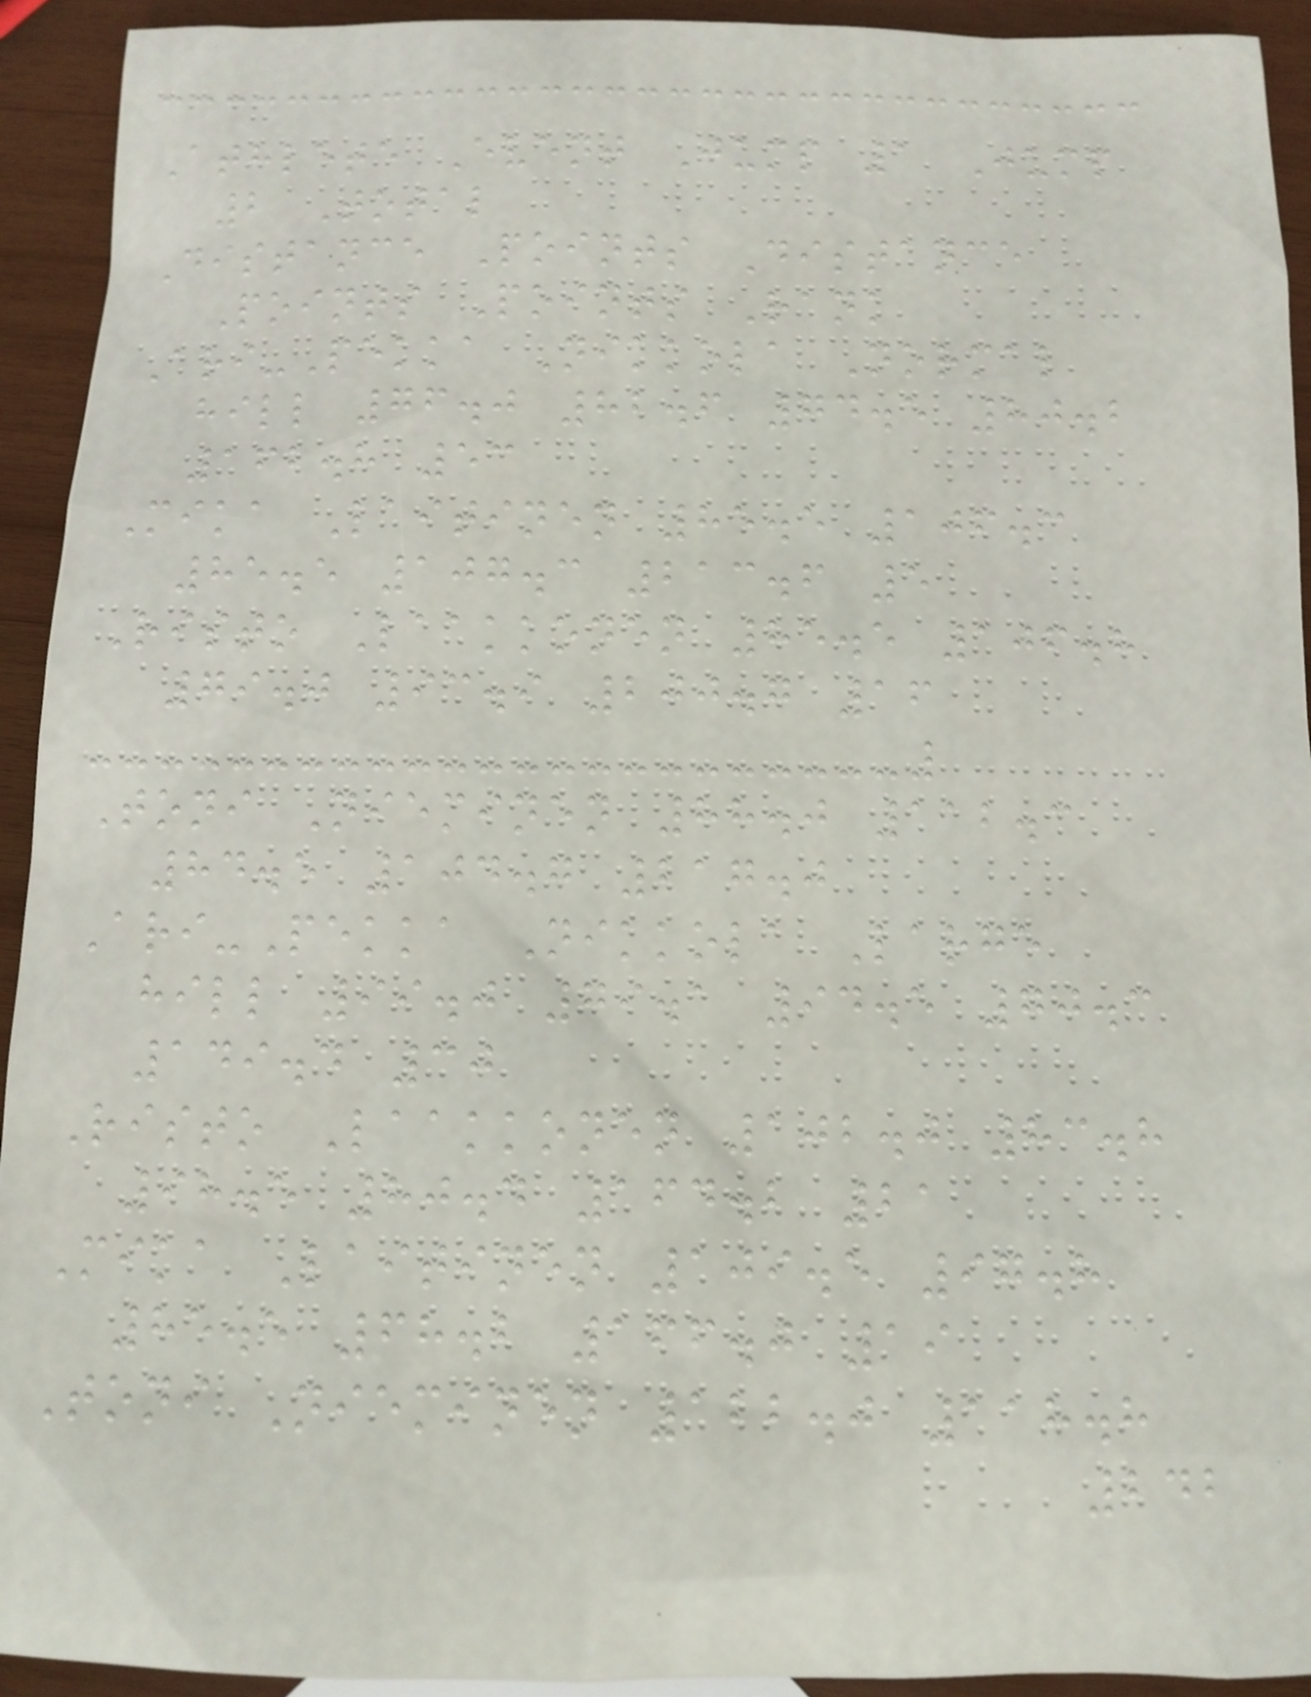Athlete Event Jump 1 Jump
2 Total
Distance Points Distance
Points Points Rank
Ari-Pekka Nikkola Normal
hill 76.0 82.6 74.5 80.2
162.8 53
Mika Laitinen 85.5 106.3
85.5 107.3 213.6 5
Risto Laakkonen 85.5 106.8
79.0 93.9 200.7 16
Toni Nieminen 88.0 112.3
84.5 104.7 217.0
Ari-Pekka Nikkola Large
hill 99.0 79.1 94.5 70.3
149.4 30
Risto Laakkonen 102.0 83.8
98.5 80.4 164.2 21
Mika Laitinen 109.5 97.8
85.5 68.2 166.0 19
Toni Nieminen 122.0 118.8
242
